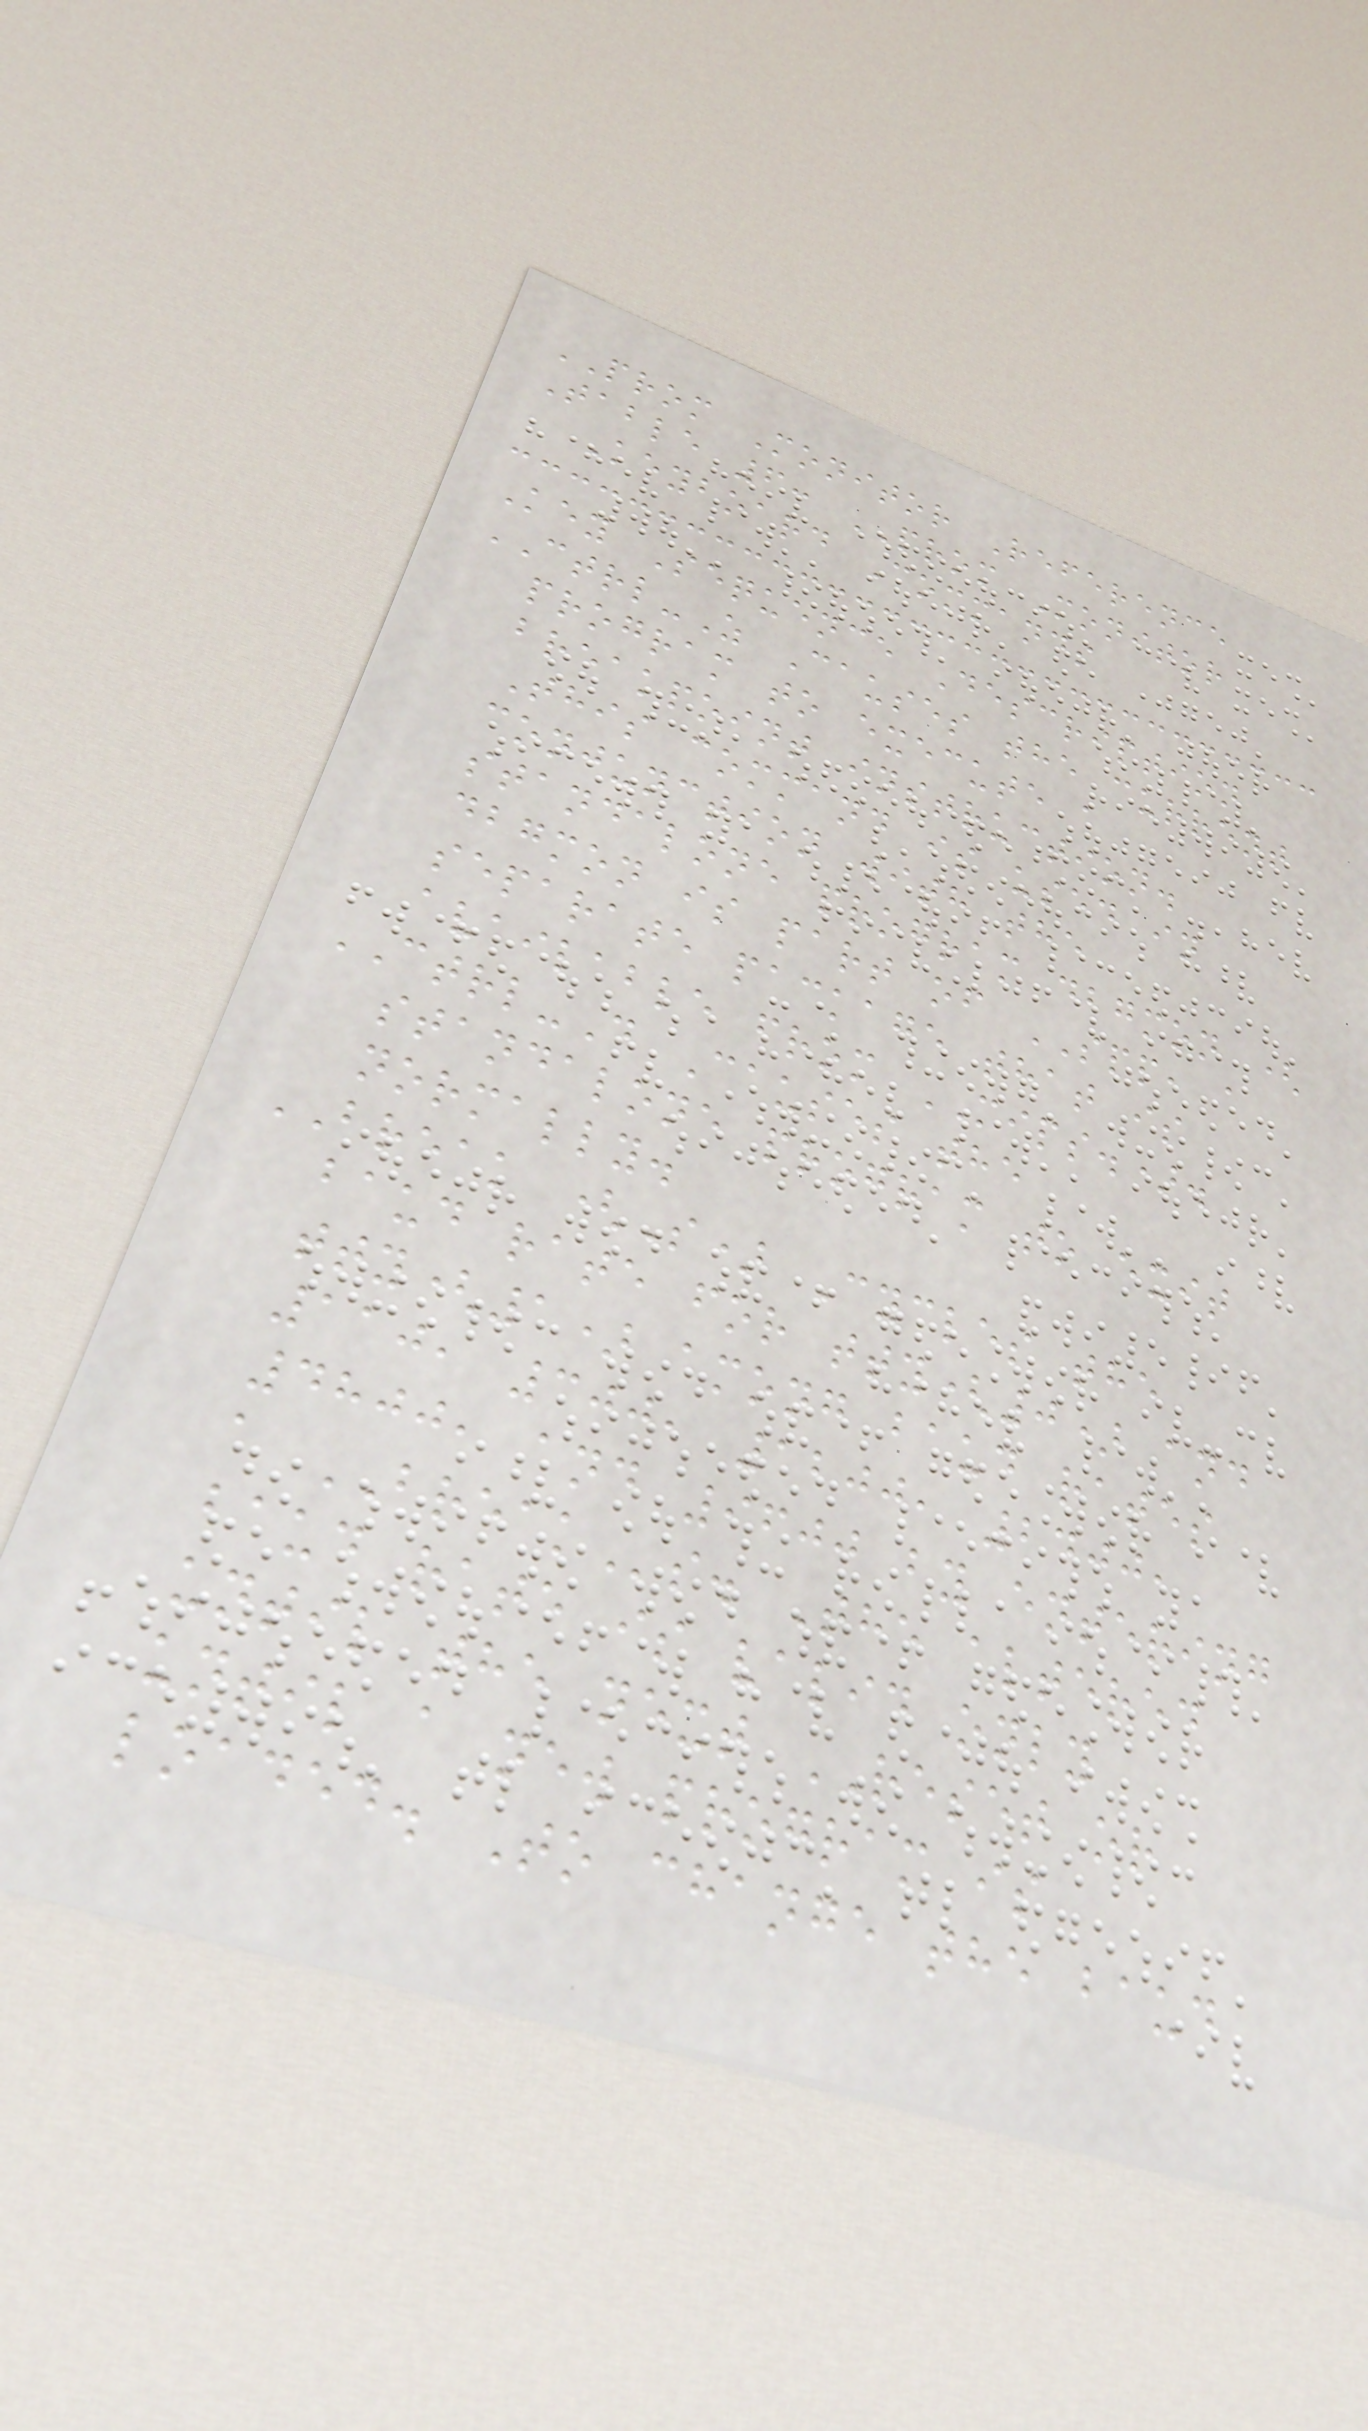PROM Monitor Reference
Table 6: PROM Monitor
Keyboard Commands
Key Sequence Description
CTRL-Z Causes the current
program to execute a
breakpoint instruction.
This command is used in
conjunction with the
standalone program dbgmon (
dbgmon is part of SPP, a
separate package that is
available from MIPS.).
CTRL-D Causes the
standalone program to exit
normally.
BREAK (S) Cycles the
baud rate for tty(0) and
tty(1) among baud rates
110, 300, 1200, 2400,
4800, and 9600 by entering
a BREAKs. The altered
baud rate is valid only
until the next RESET or
until a new program is
loaded. To change the baud
